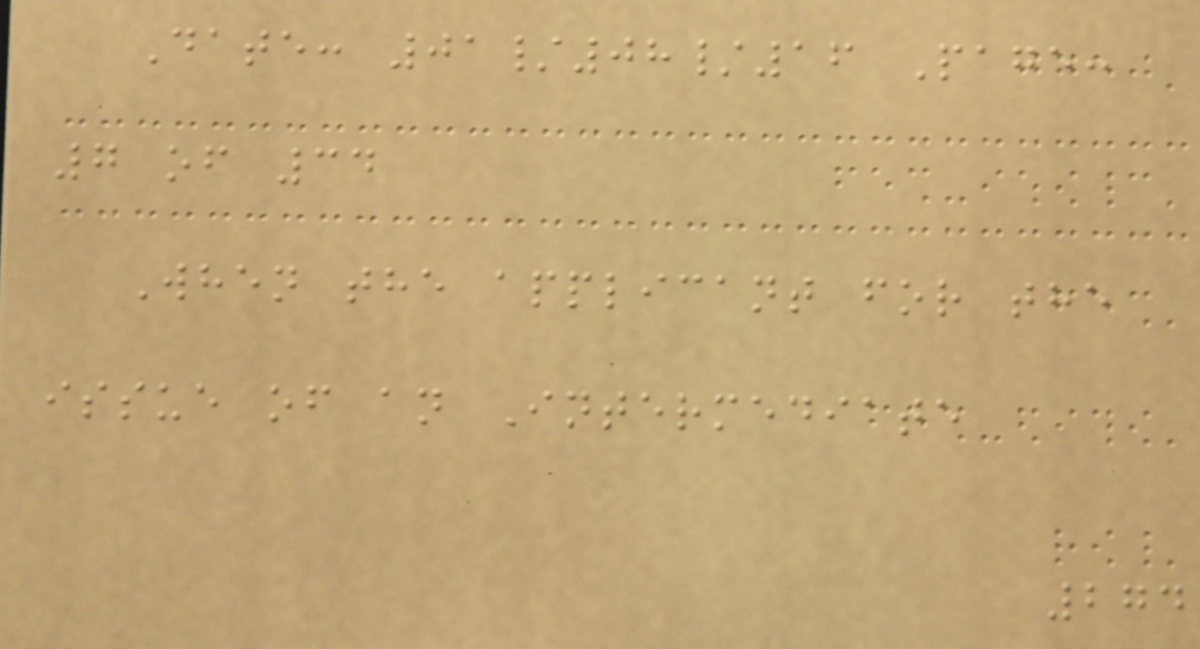Date: 01/08/16 Page:
7 of 34
When the applicant for the
issue of an Intermediate
274
